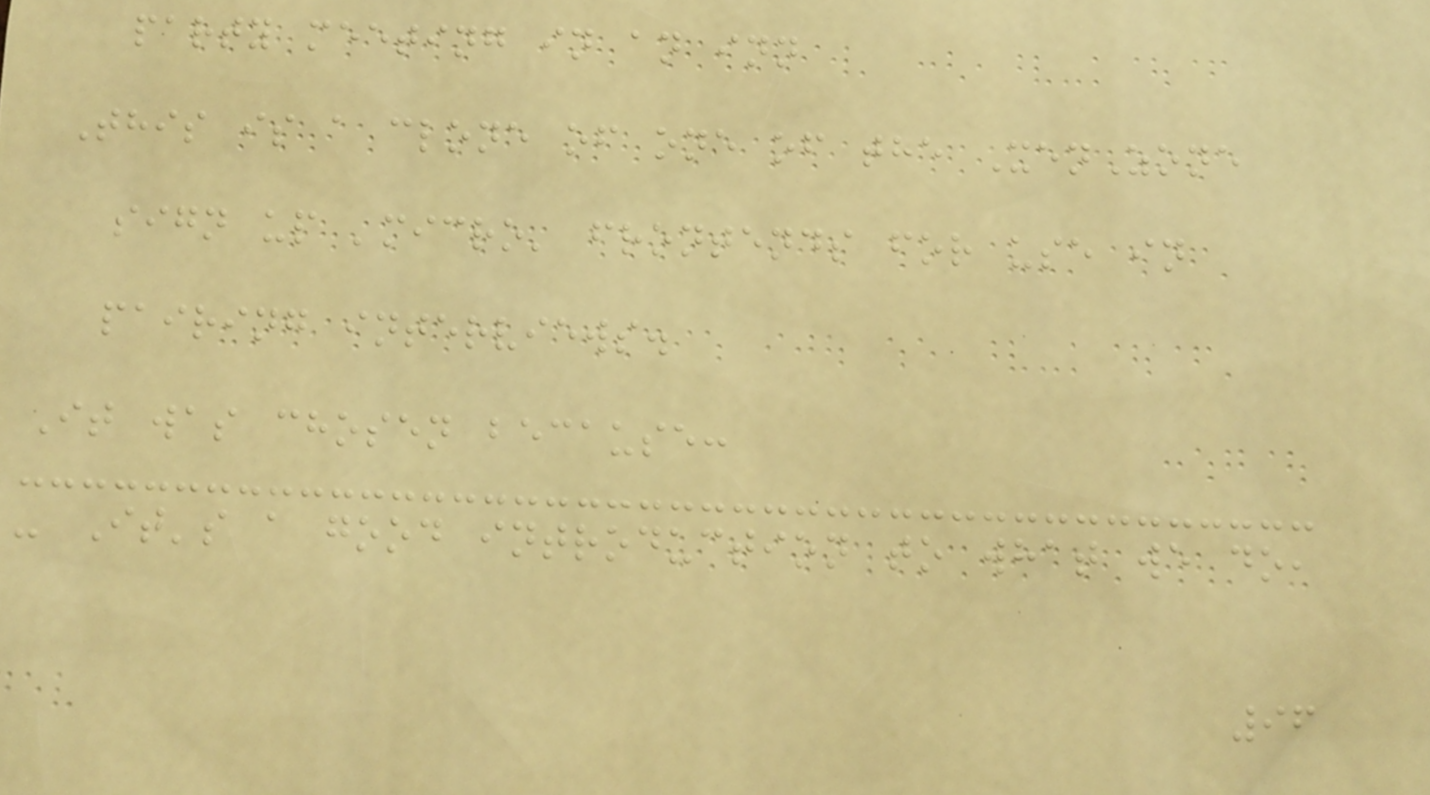party meeting in an inn
This is a clone of one of the XenZone
sign up 'micro' frontends for use in
pairing interviews.
It was chosen because:
- It's a good introduction to what we do,
96
